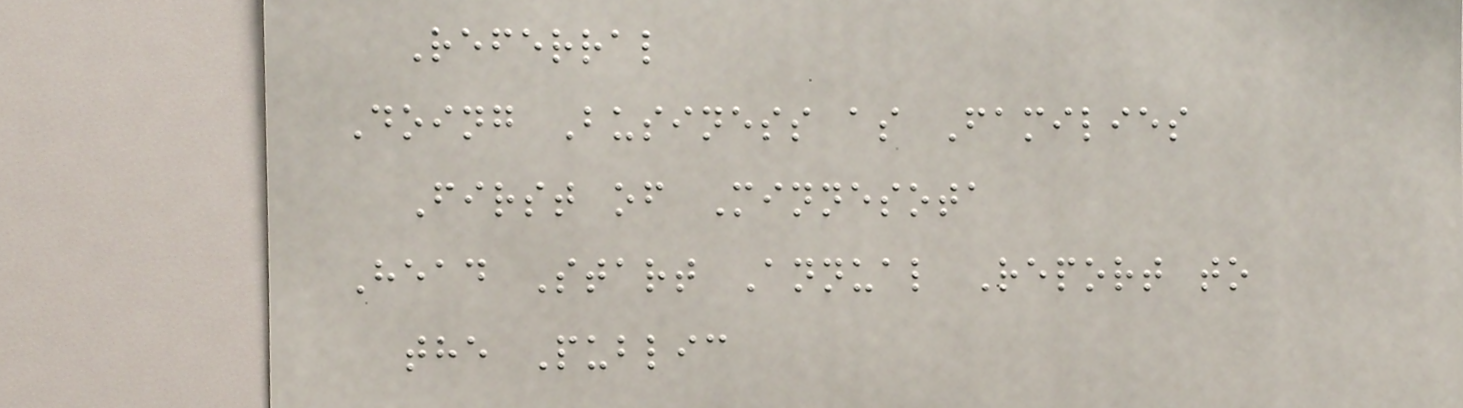Referral
Doing Business as Families
First of Minnesota
Head Start Annual Report to
the Public
